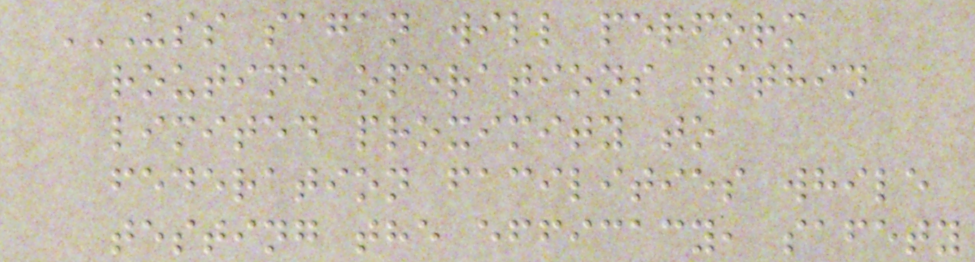USS SAGAN WILL PERFORM
ROUTINE OPERATIONS WITHIN
LIMITED PROXIMITY TO
FEDERATION FACILITIES WHILE
TESTING THE EFFICACY, SAFETY
